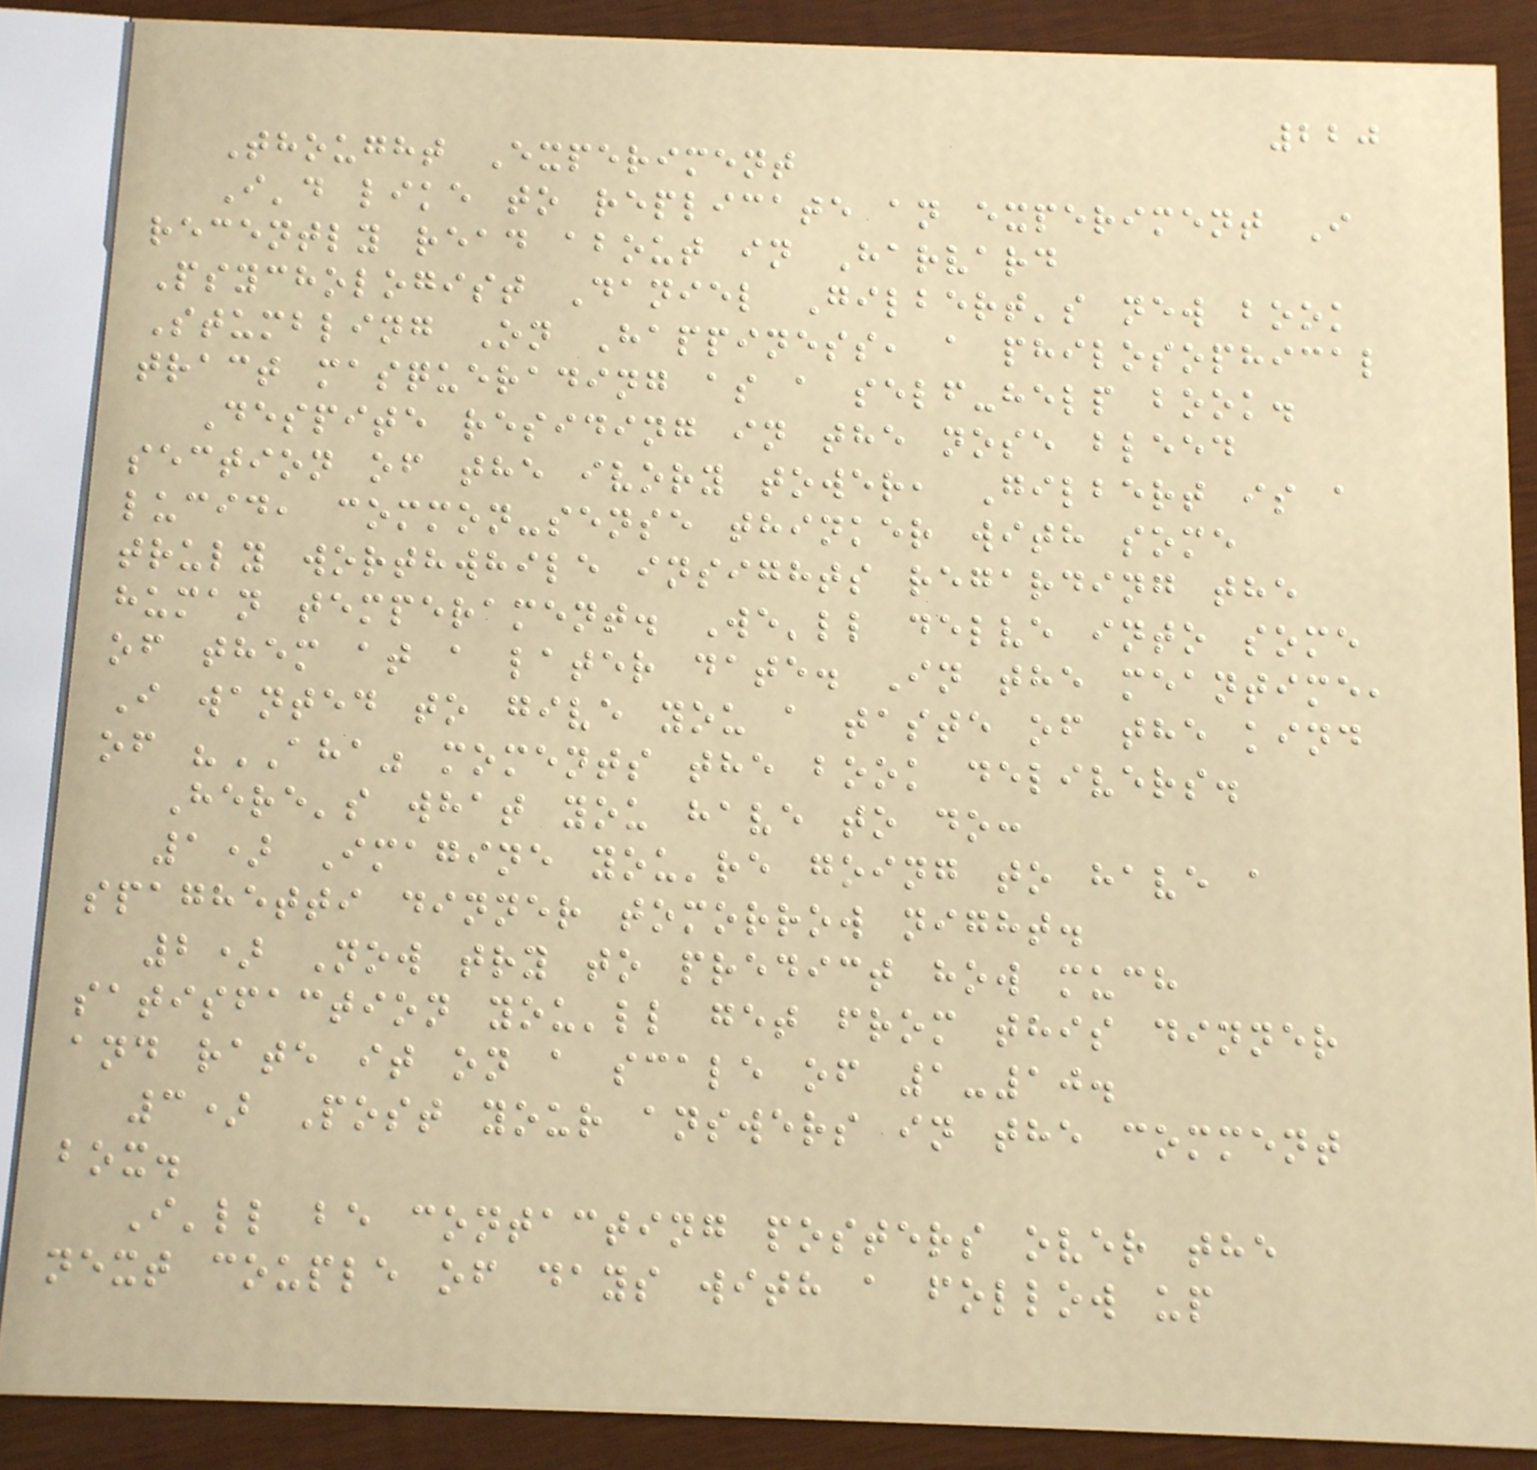220
Thought Experiment
I'd like to replicate an experiment I
recently read about in Harvard
Psychologist Daniel Gilbert's new book
Stumbling On Happiness, a philosophical
tract masquerading as a self-help book.
Despite residing in the nose bleed
section of the ivory tower, Gilbert is a
lucid, common-sense thinker with some
truly worthwhile insights regarding the
human temperament. We'll delve into some
of them at a later date. In the meantime,
I wanted to give you a taste of the kind
of "AHA" moments the book delivers.
Here's what you have to do:
1) Imagine you're going to have a
spaghetti dinner tomorrow night.
2) Now try to predict how much
satisfaction you'll get from this dinner
and rate it on a scale of 1-10.
3) Post your answers in the comment
box.
I'll be contacting posters over the
next couple of days with a follow up
